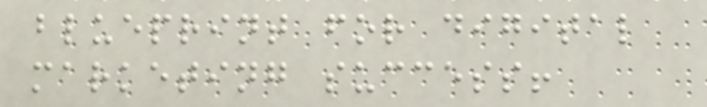blueprint for digital
marketing success!
